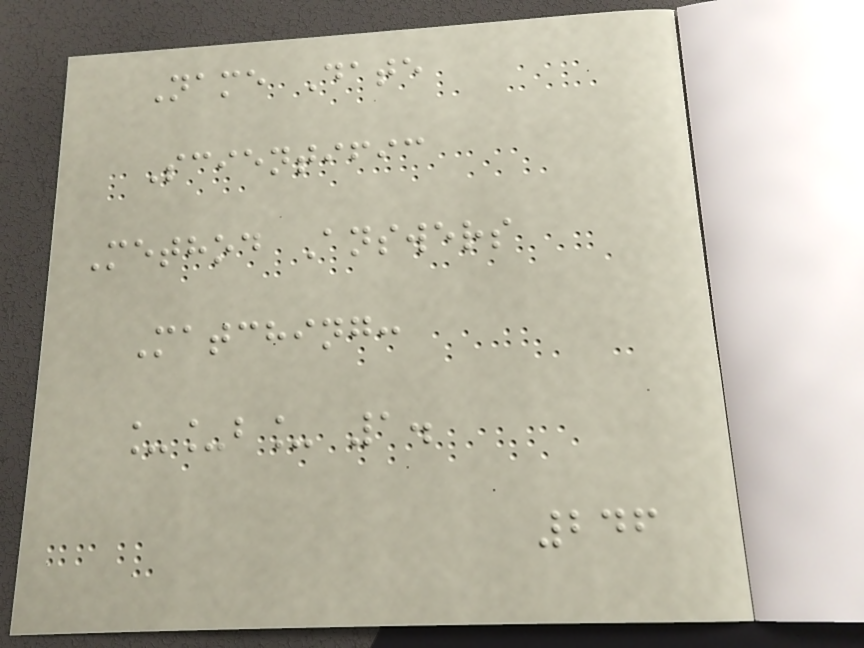Name Date
Scientific
Method Answers
Matching:
__b_ 1.
246
